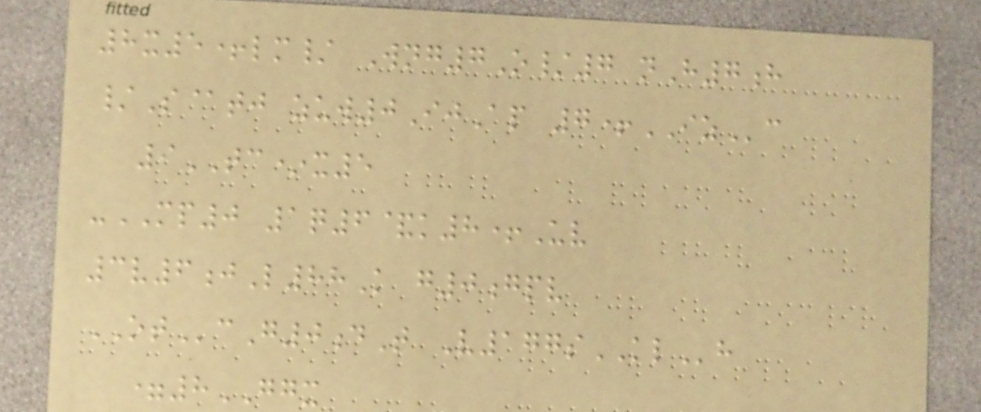8x5+lm/ Wng7O/7 nH7h
/S@tj zuw0IjAp 7+IZc
9TC*x5
-MP0 1q6&k8+Uv
3v6jL88K g0gpv
OTcG0dT V177sKLh
=8GGX
